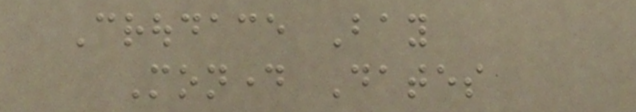Croudace Bay
Monday Dates
